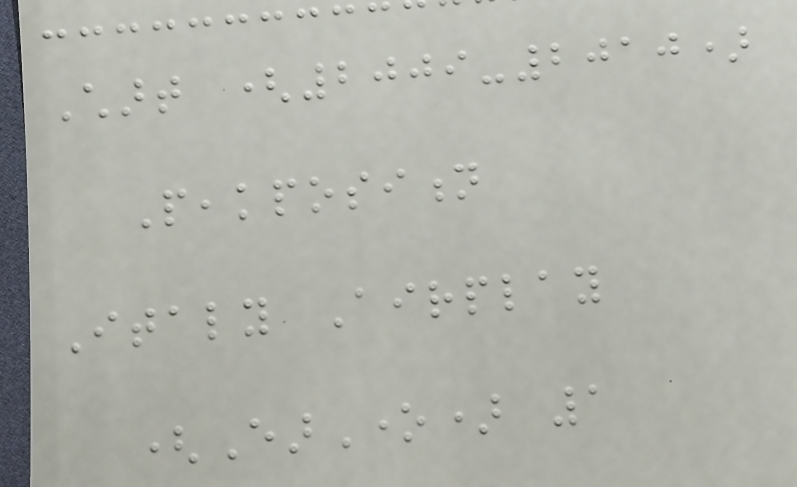Chart (2009-2010)
Peakposition
Italy Airplay
(EarOne) 1
